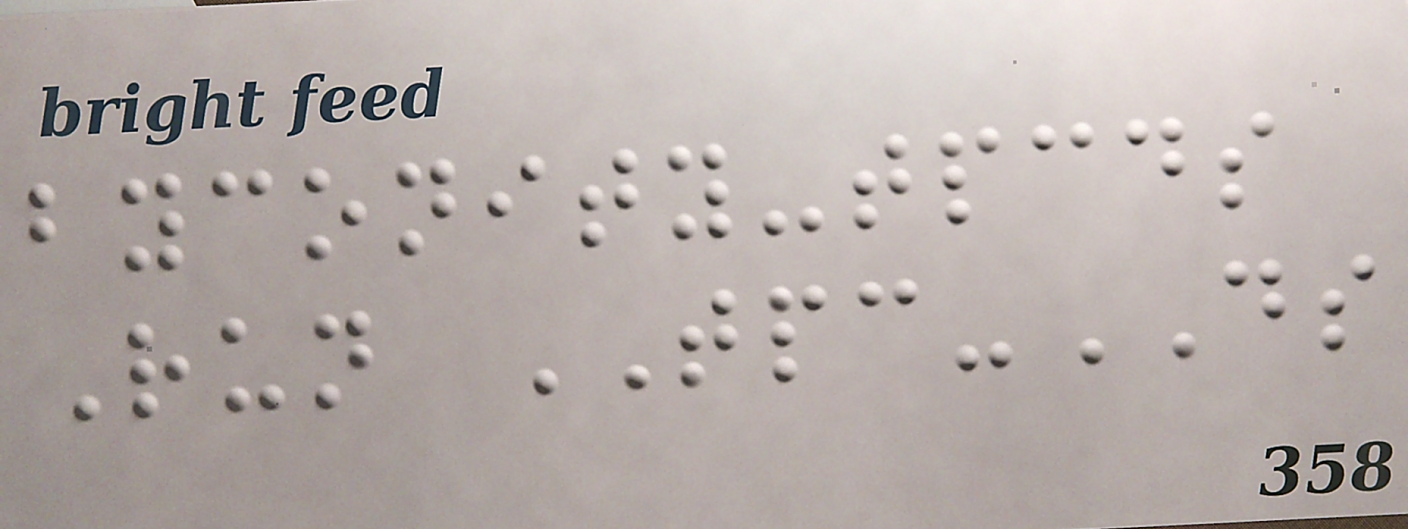byconity-tpcds
Run TPC-DS
